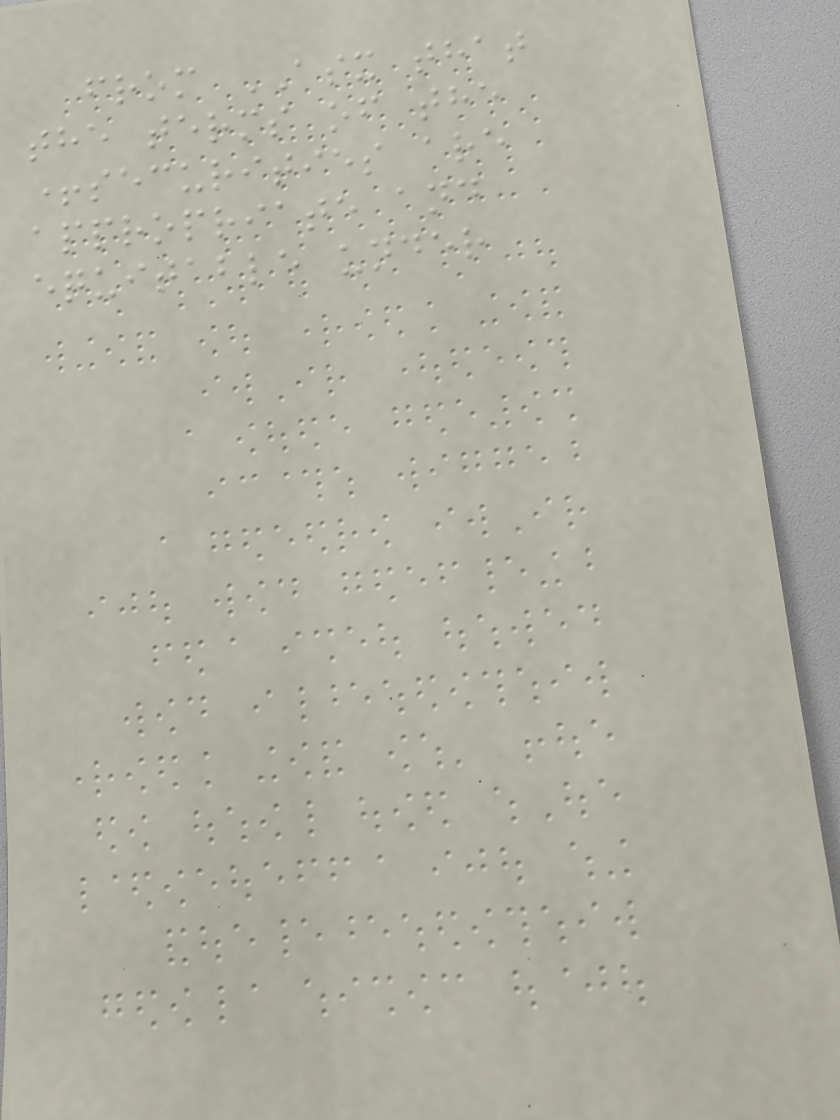from ASX that
the terms of the
+securities are
appropriate and
equitable under
